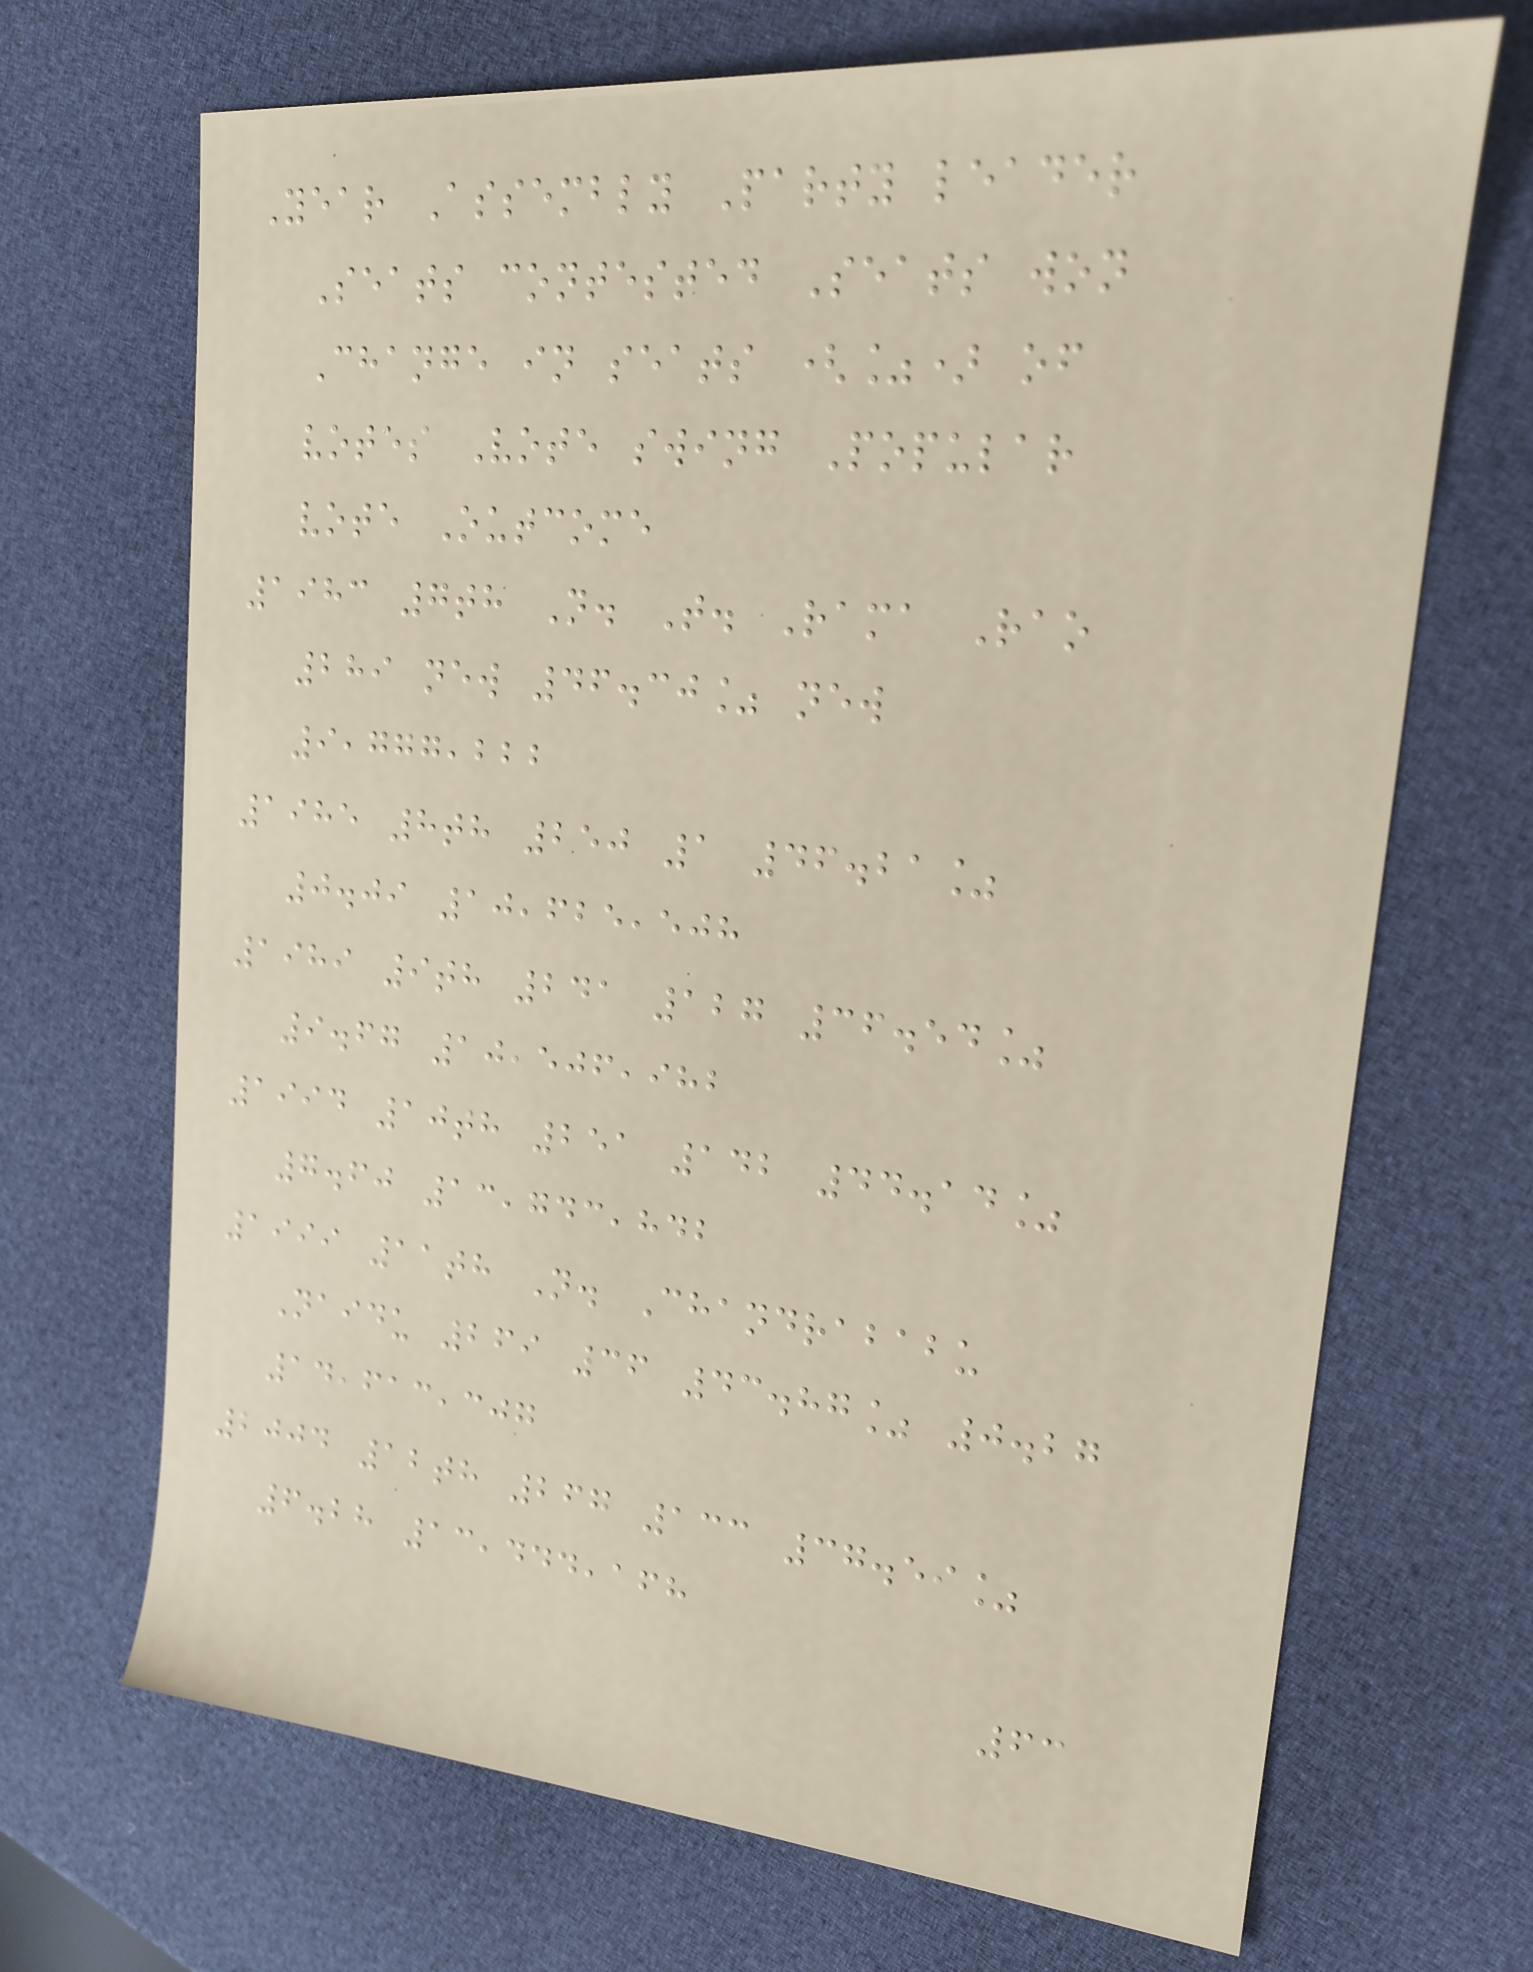Year Assembly Party leader
Seats contested Seats won
Change in seats (%) of
votes Vote swing Popular
vote Outcome
1983 7th N. T. Rama Rao
289 new 46.30% new
9,777,222
1985 8th 250 1 46.21%
0.09 10,625,508
1989 9th 241 127 36.54%
9.67 10,506,982
1994 10th 251 142 44.14%
7.60 13,743,842
1999 11th N. Chandrababu
Naidu 269 36 43.87% 0.27
14,613,307
2004 12th 267 133 37.59%
6.28 13,444,168
63
